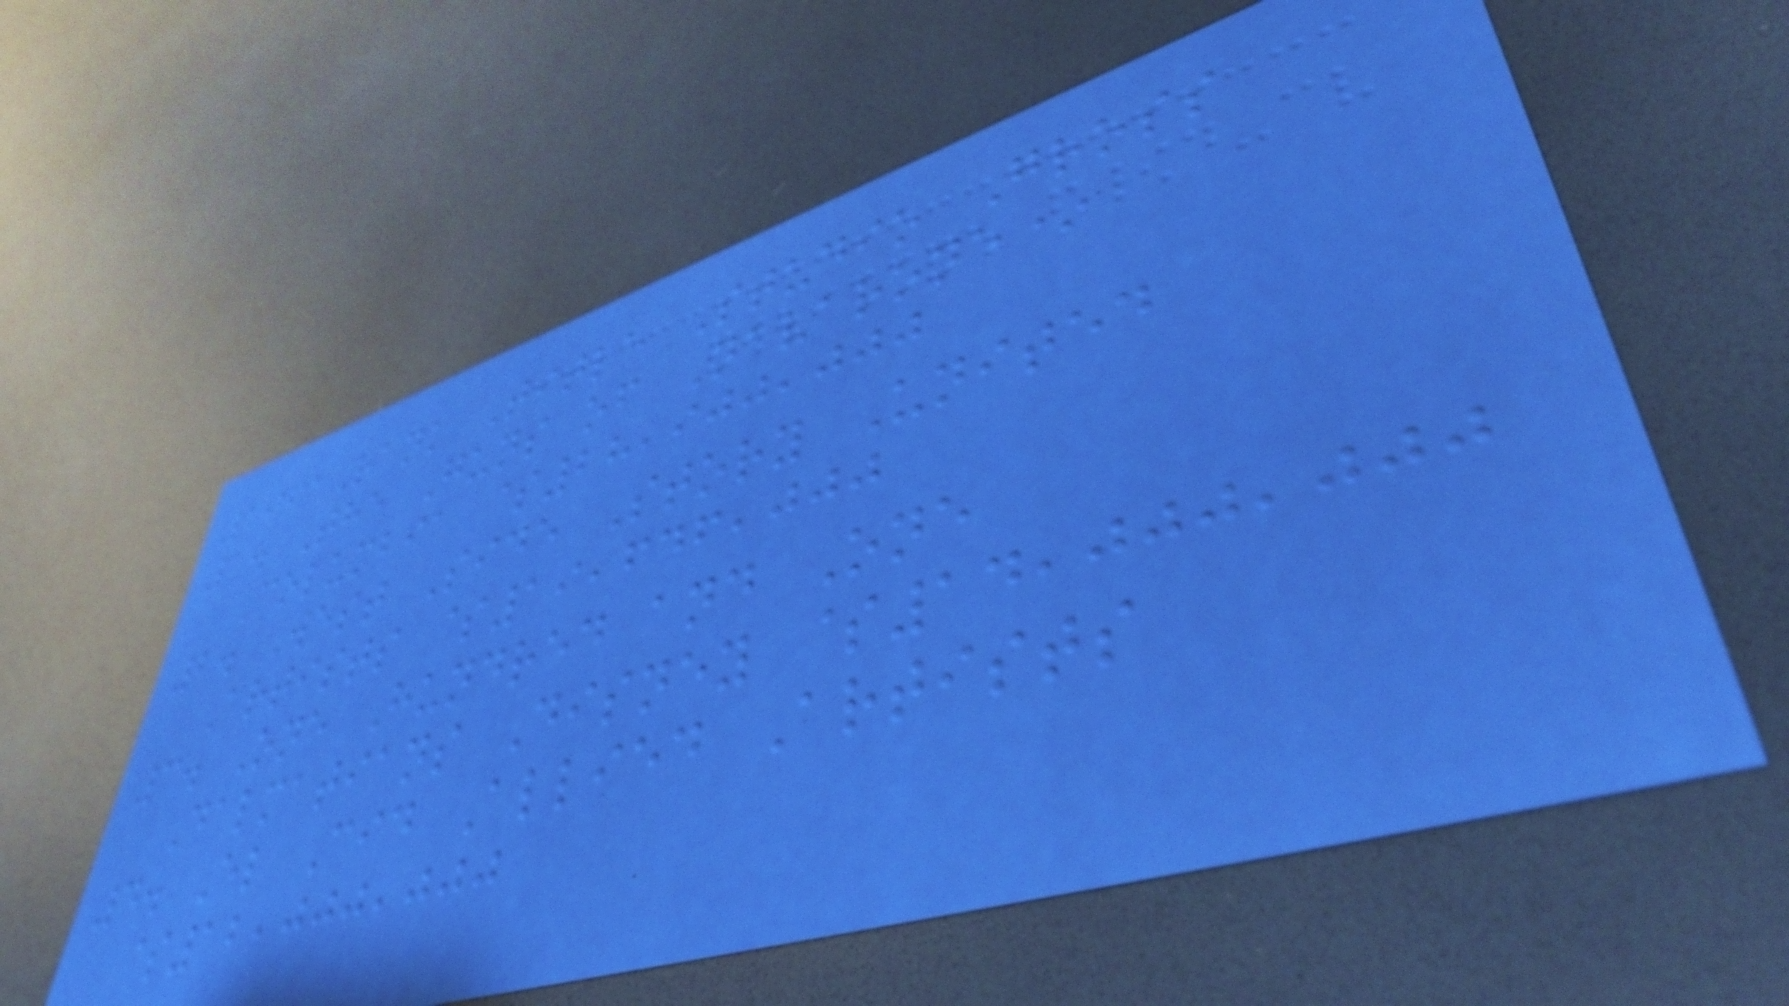1961Rank Title Studio Gross
1. The Guns of Navarone*
Columbia $28,900,000
2. West Side Story United
Artists $19,646,000
3. One Hundred and One
Dalmatians Disney $14,000,000
4. El Cid Allied Artists
$12,000,000
